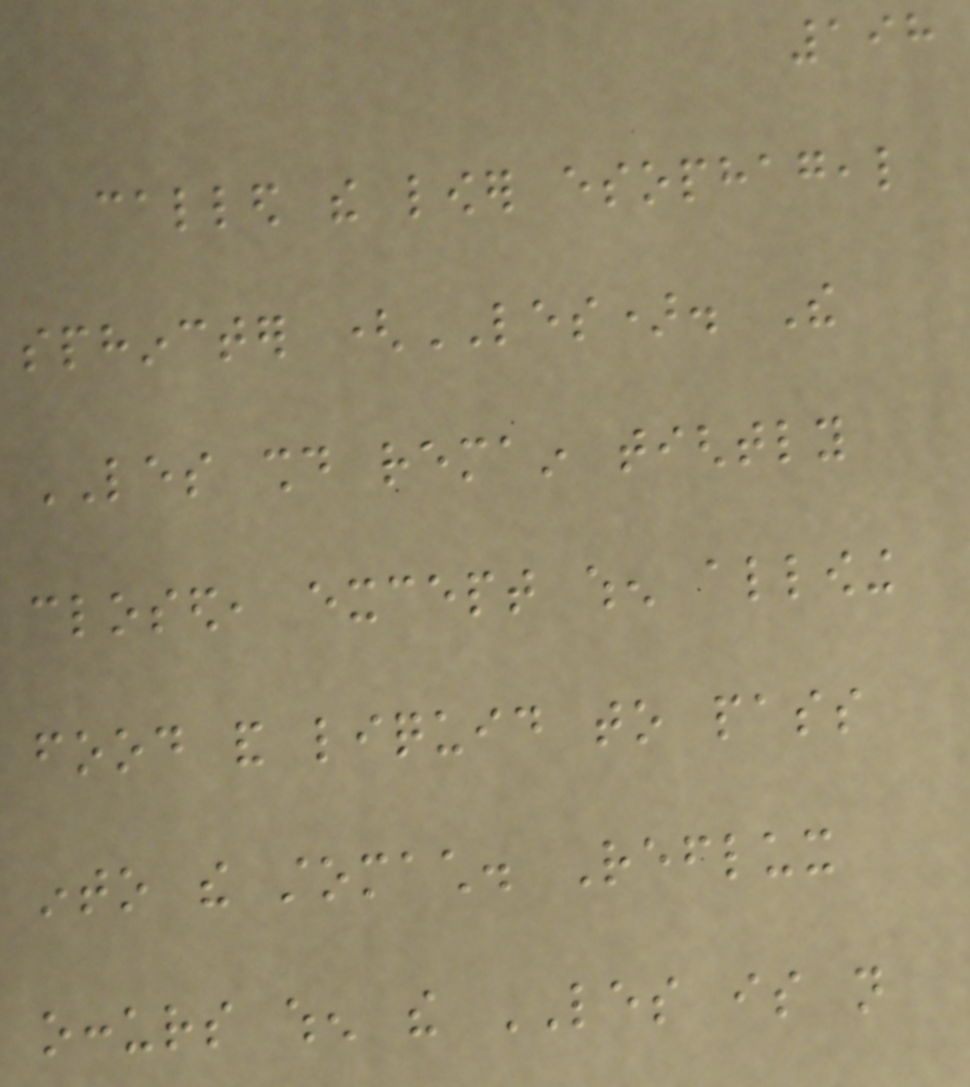198
called the lower esophageal
sphincter (LES). The
LES should remain tightly
closed, except when allowing
food and liquid to pass
into the stomach. Reflux
occurs when the LES is not
